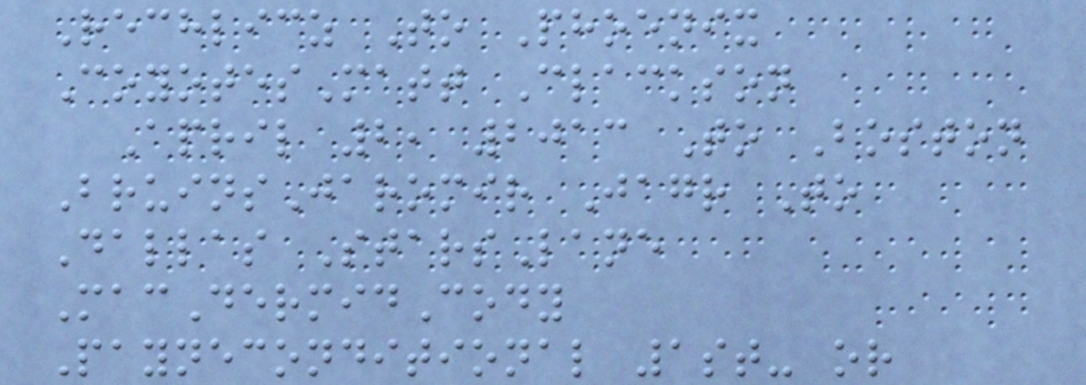Rechlicz To Phoenix
CoyotesMatt Clackson
April 2, 2013 To Boston
BruinsJaromir Jagr To
Dallas StarsLane
MacDermidCody
Payneconditional 1st- or
